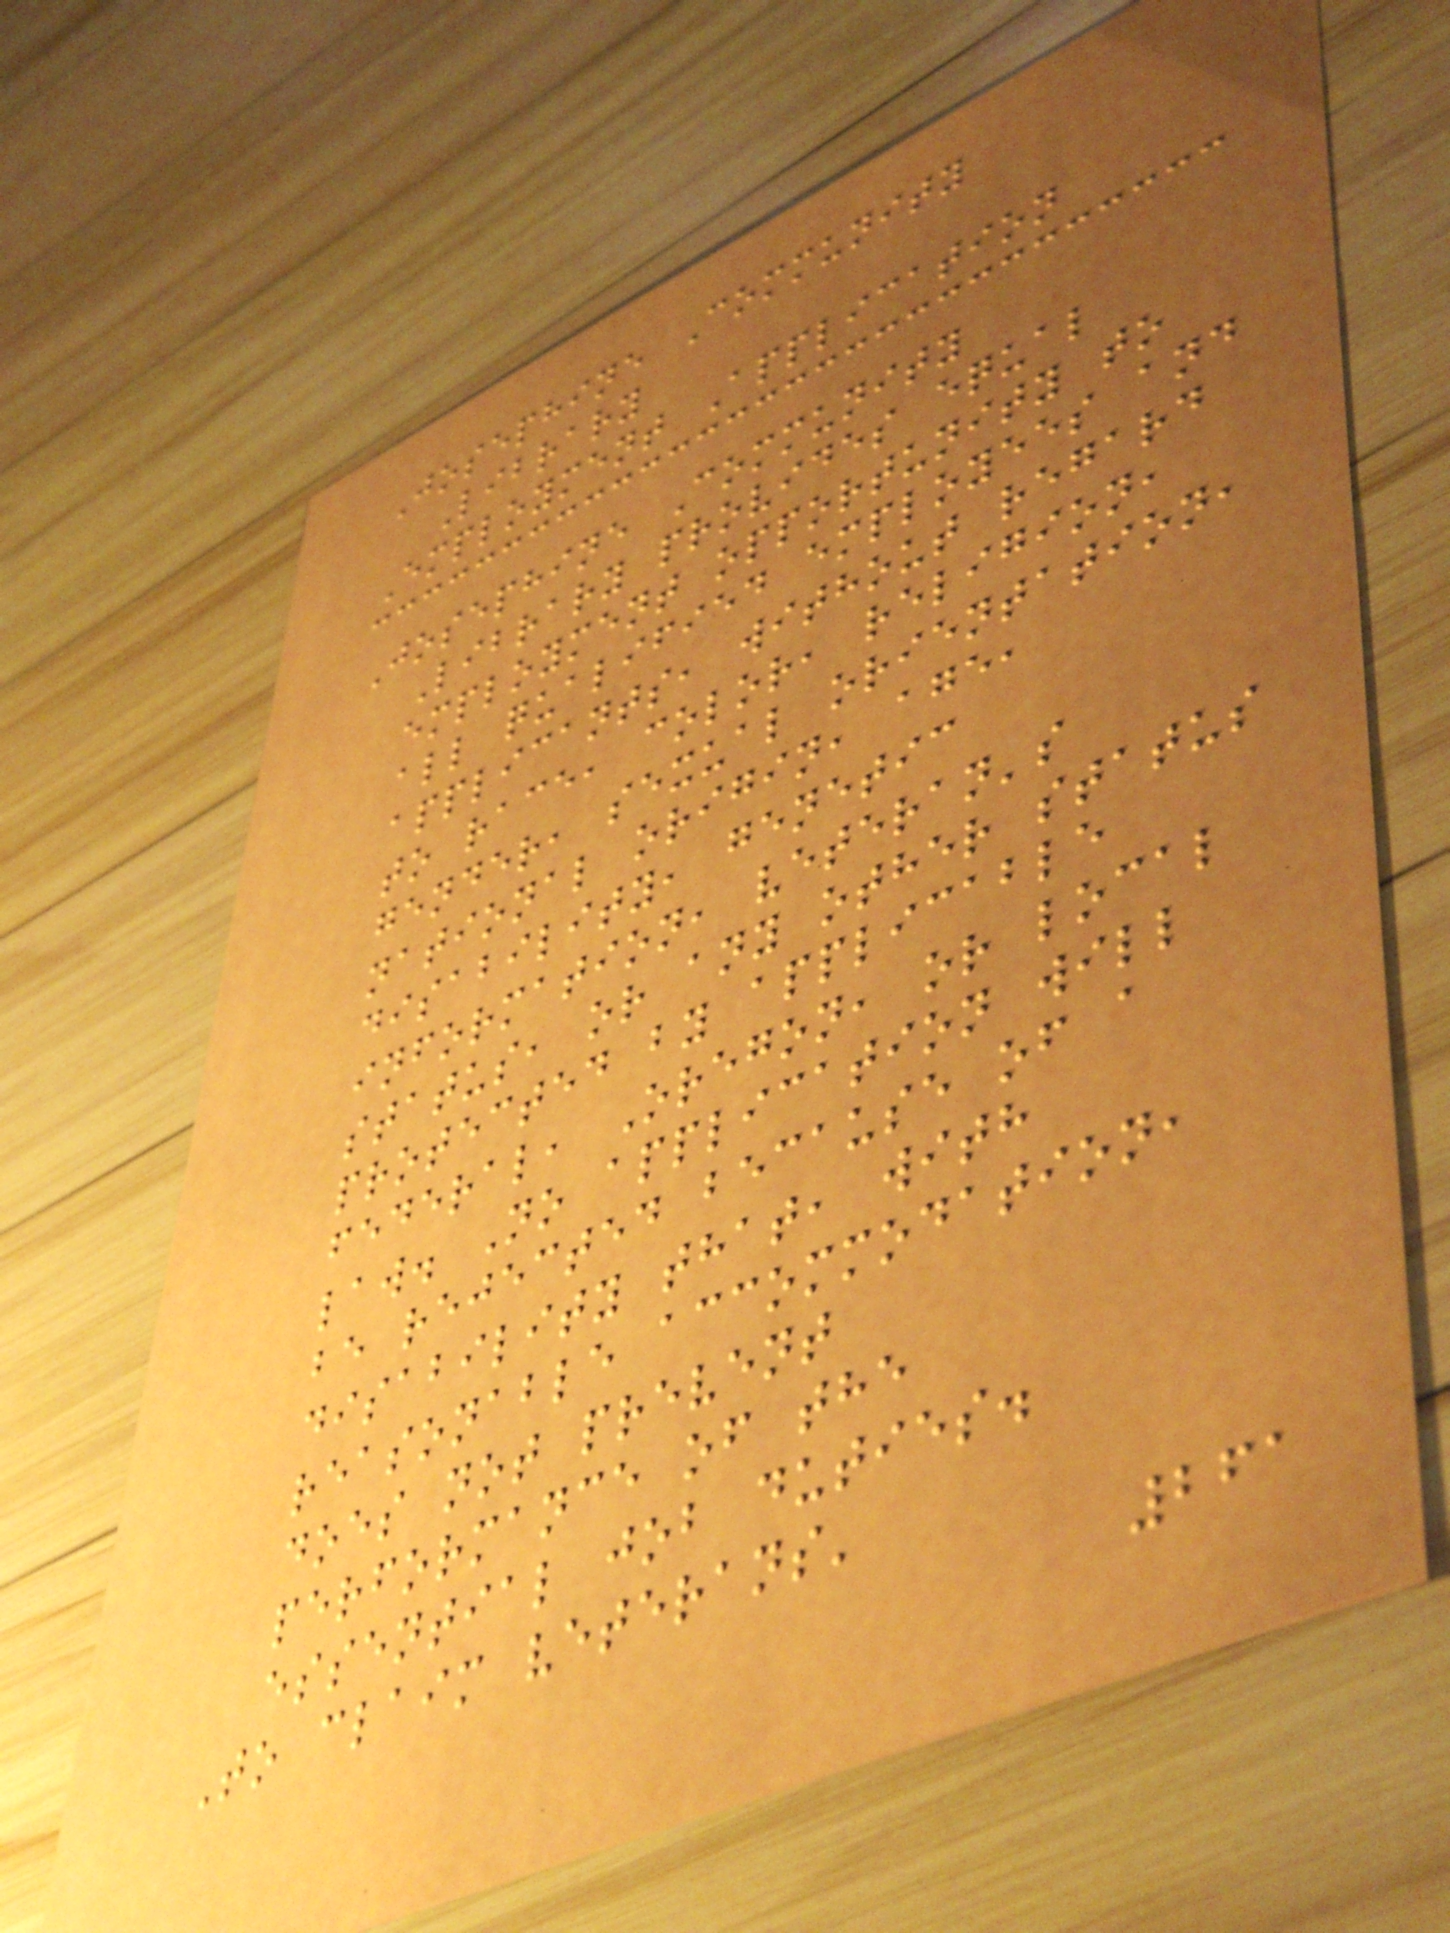Josephine Community
Library
Employment Application
Josephine Community
Library provides equal
employment opportunity to
all qualified employees and
applicants, without regard
to race, color, religion,
gender, sexual orientation,
national origin, age,
disability, genetic
information, veteran's
status, or any other status
protected by applicable
federal, Oregon, or local
law. No application will
be rejected because of a
disability that, with
reasonable accommodation,
does not prevent
performance of the
essential job duties.
To claim veterans'
261
